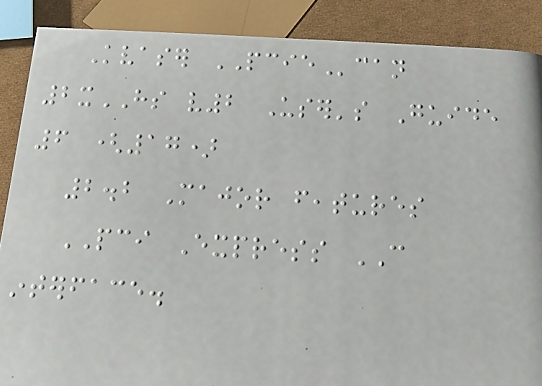Kvaser PCIEcan
2xHS v2 User's Guide
6 (17)
2.2 Major features
PCI Express CAN
interface.
